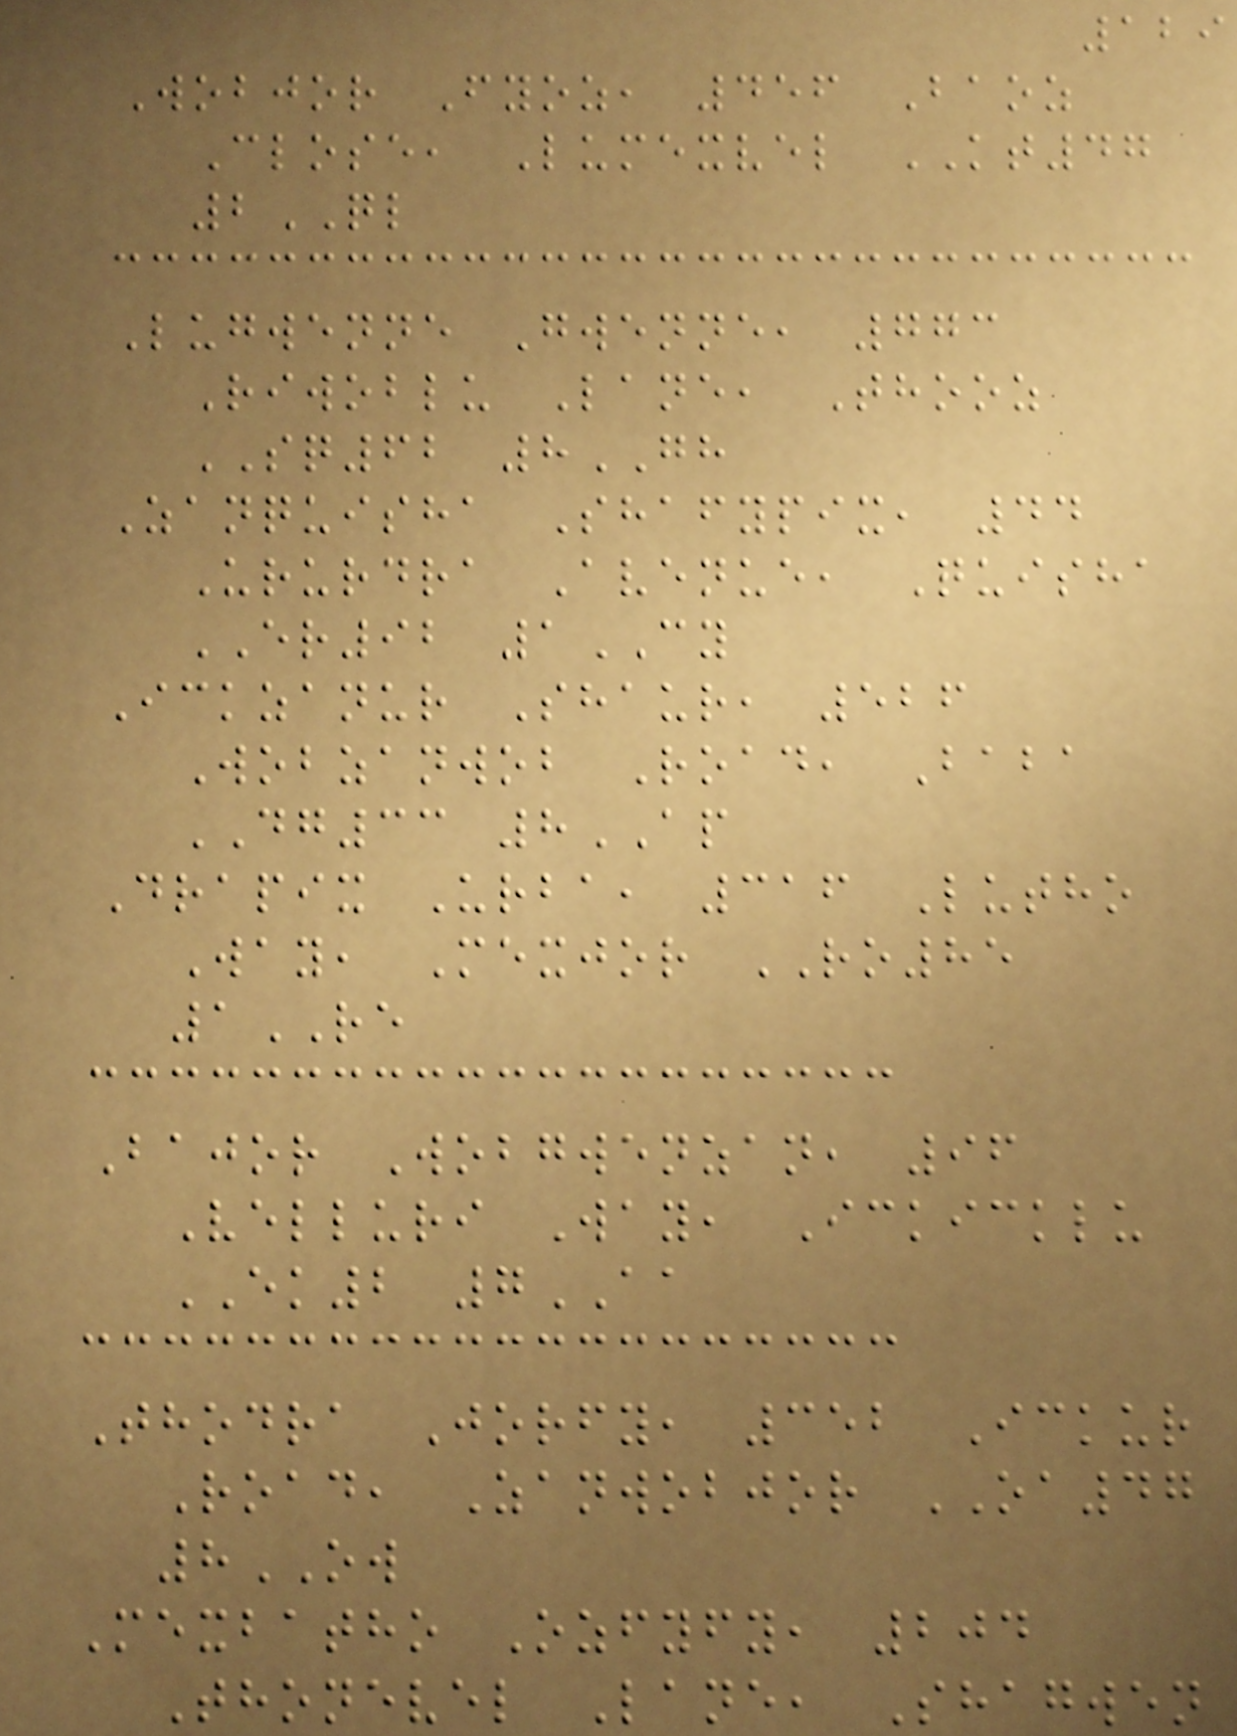129
Wobjor Fyoz, 456 Baoz
Close, Lumexvel KT47
2QL
Lugwenne Gwenne, 773
Riwoblu Lane, Thooz
SQ62 8GH
Zanquisha Shafypix, 44
Ururdra Avenue, Quisha
ER92 1CY
Ickzanur Shaur, 526
Wobzanwob Road, Baba
DG33 8AP
Drapix Urba, 316 Lutho
Way, Mexjor RO85
1RE
Bajor Wobgwenzan, 96
Velluri Way, Ickicklu
EK2 7AA
Thodra Jorfy, 352 Ickur
Road, Zanwobjor OA47
8OW
Mexbatho Ozfyfy, 204
Thonevel Lane, Shagwen
